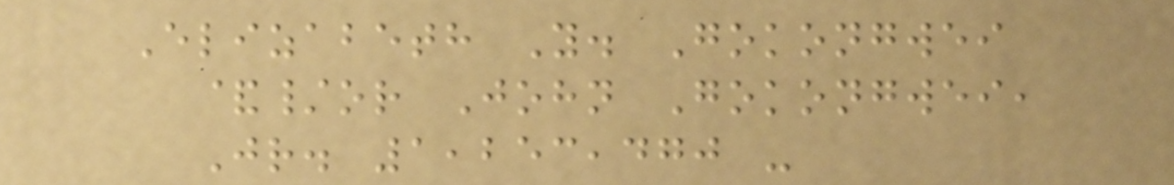Elizabeth Y. Gokongwei
&/or John Gokongwei,
Jr. 1,253,470 -
